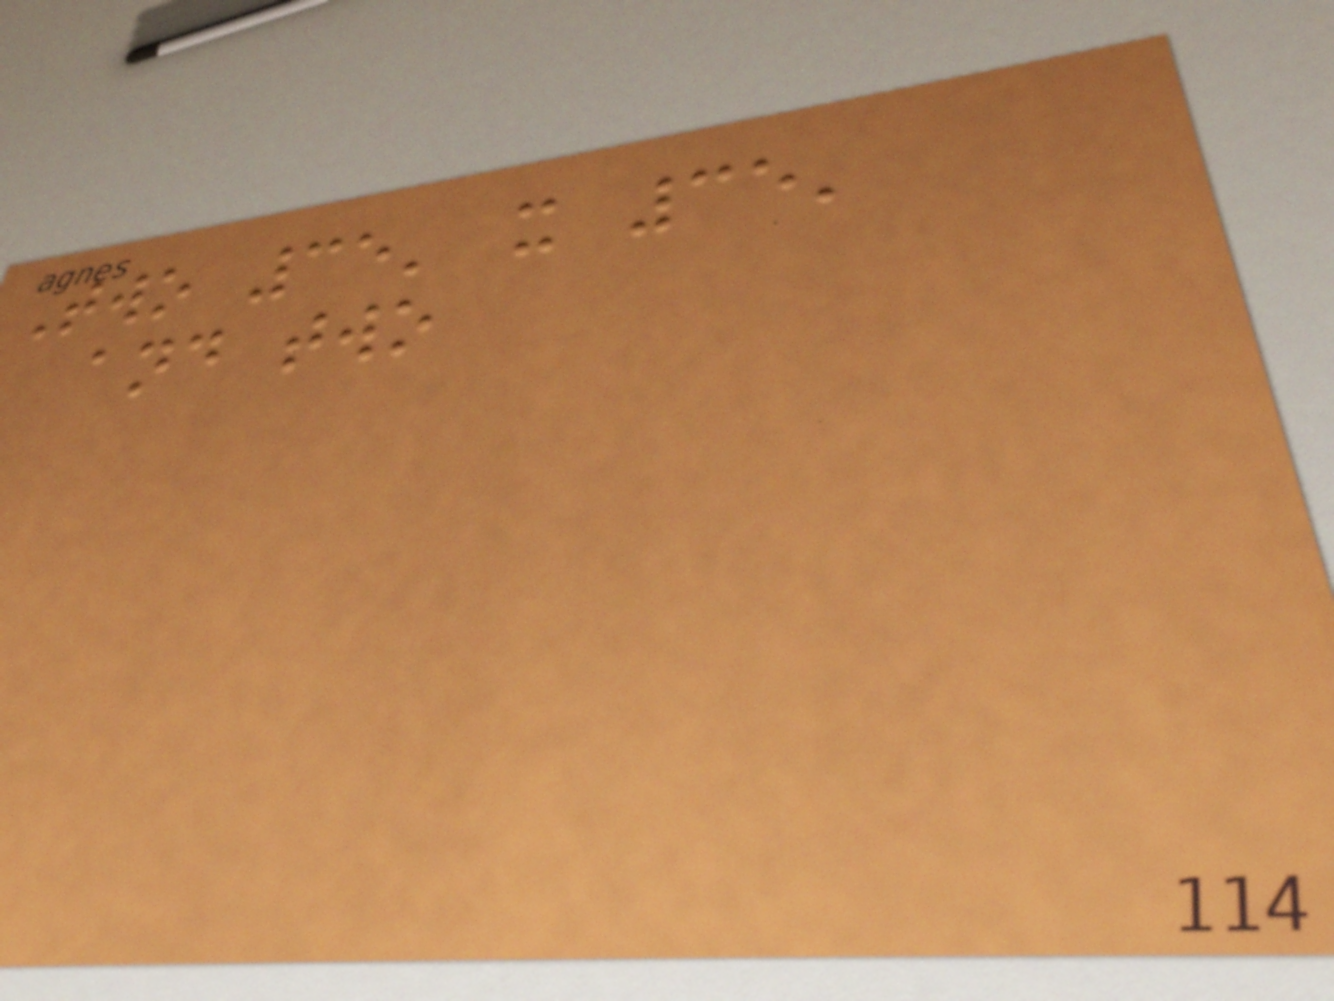Two 35' x 35'
and two
